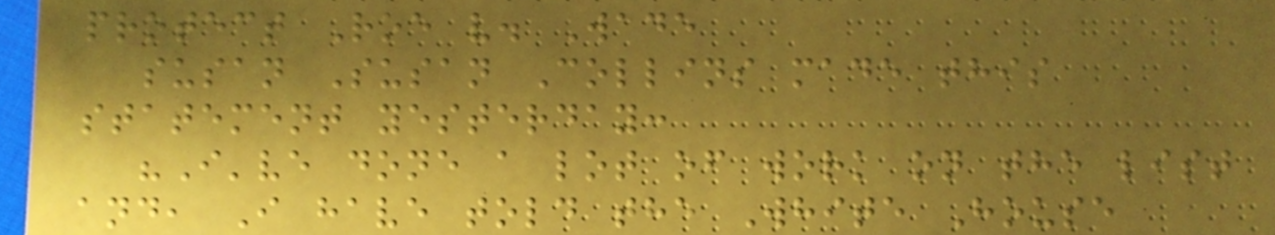protect Roe v. Wade
susan Susan Collins made this
statement yesterday:
"I've done a lot of work on the list
and, I have told the White House
